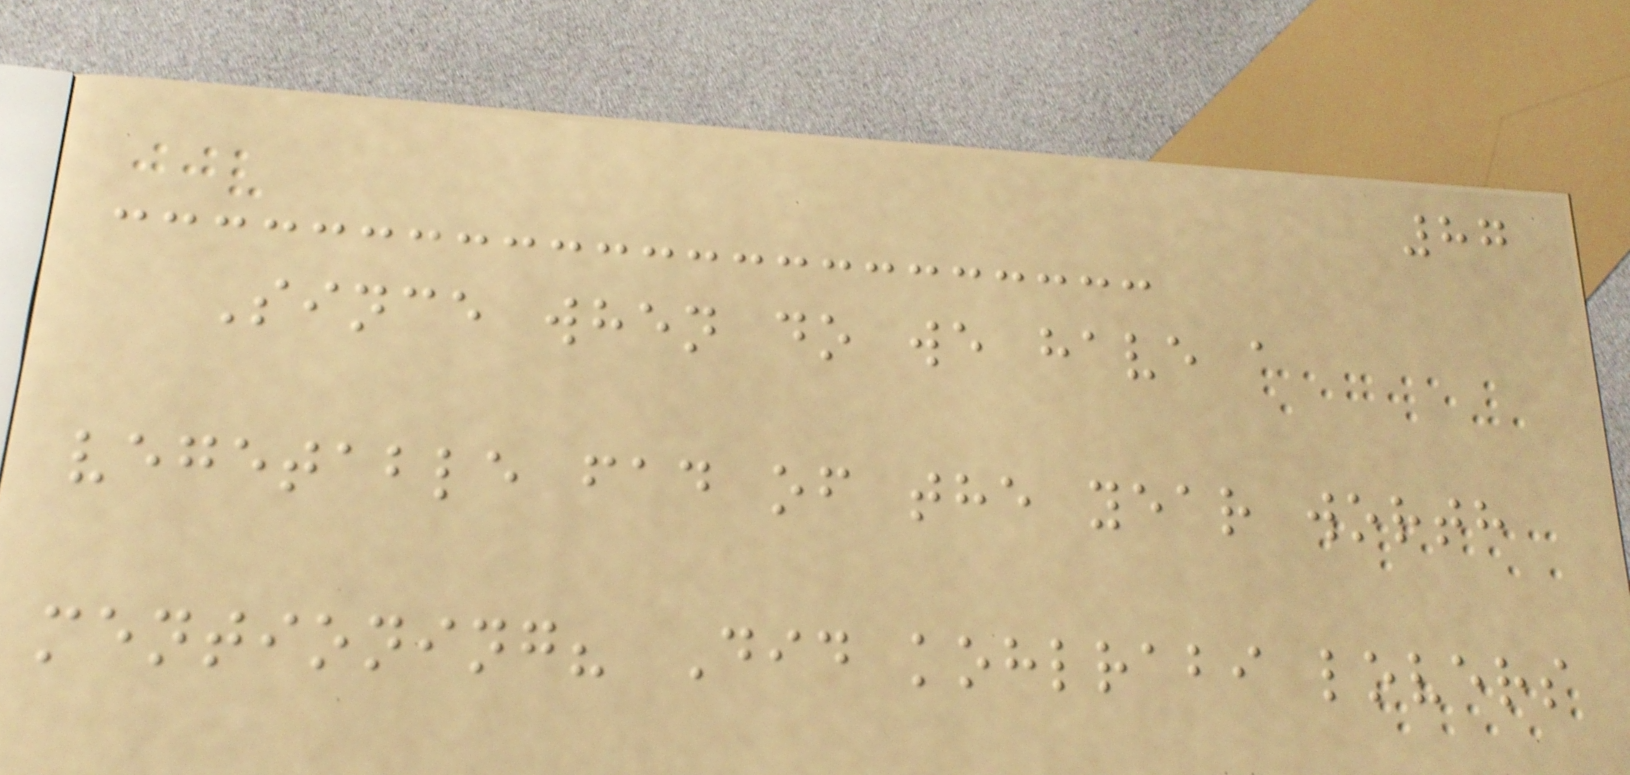87
Since when do we have a
vegetable fad of the year worth
mentioning? Did kohlrabi lovers
